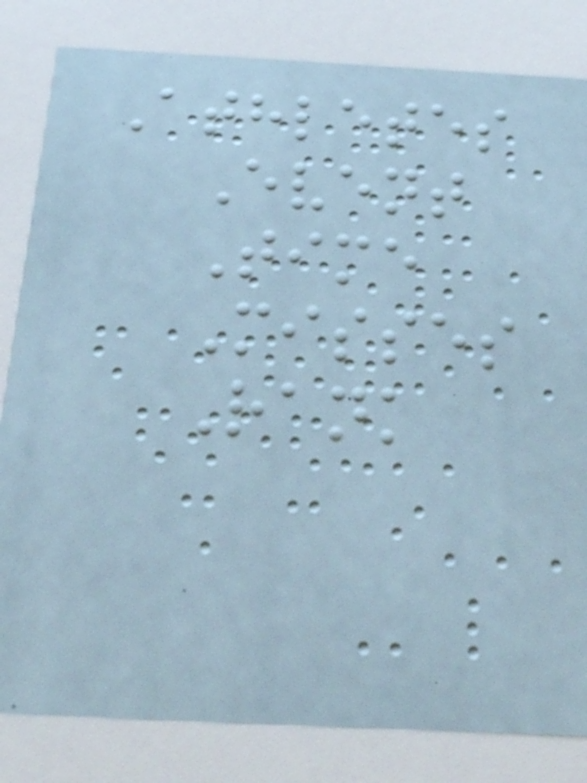Athletes
Event
Time
Misses
Rank
